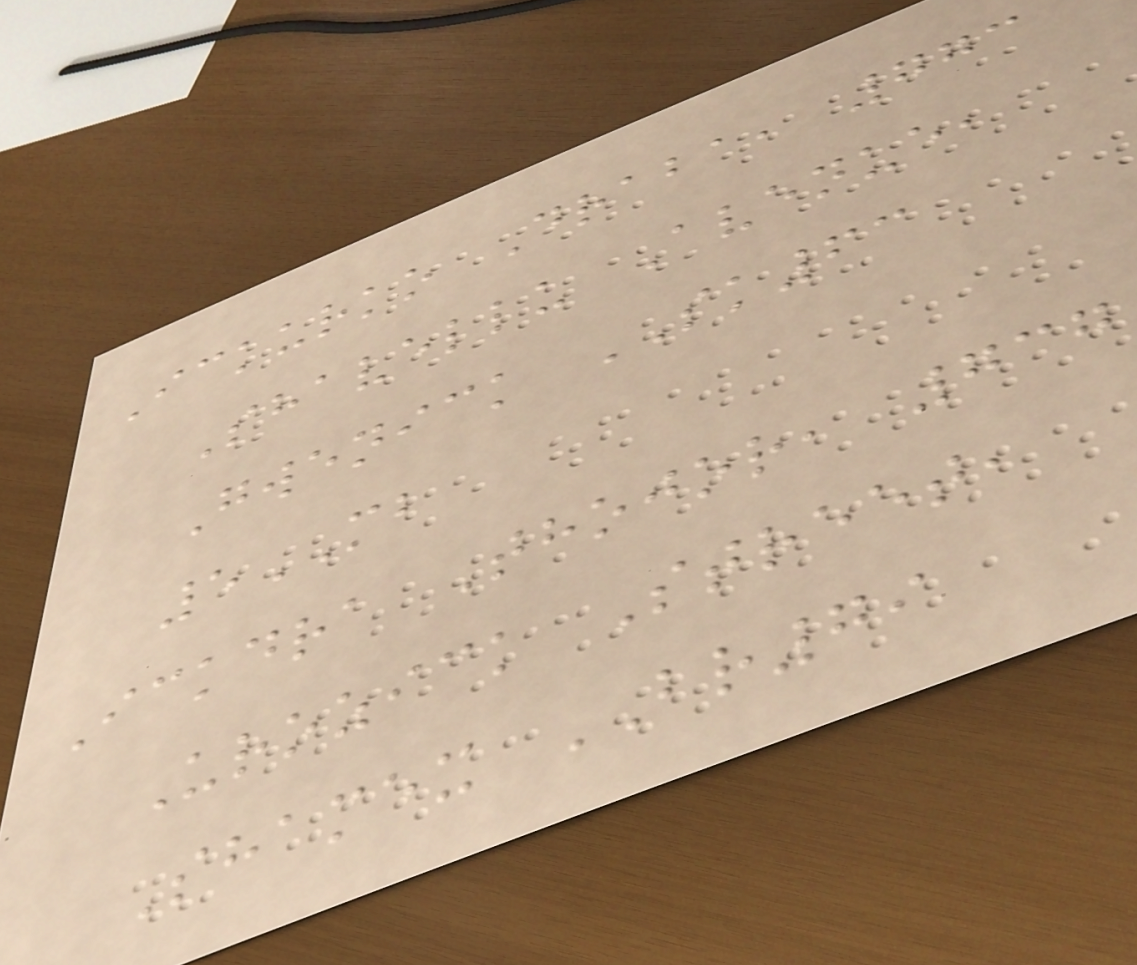Ickurko Draba, 773
Shavellu Avenue,
Gwenick SK63
5MB
Ickdra Thojor, 737
Urozick Street,
Shamex BR79
